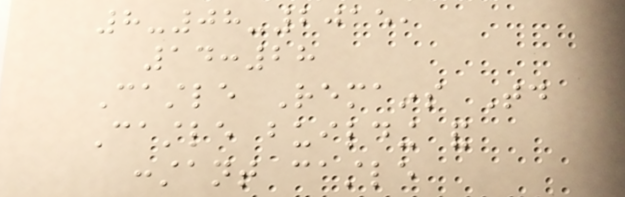8-08-2015,
14:28
Castle Remains Today
Castle building and
constant castle
